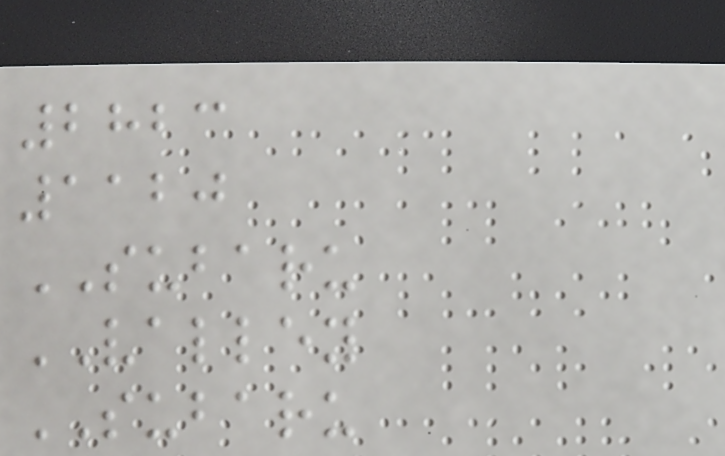2823
1120
SUBARU
VALLEY
SUBARU
